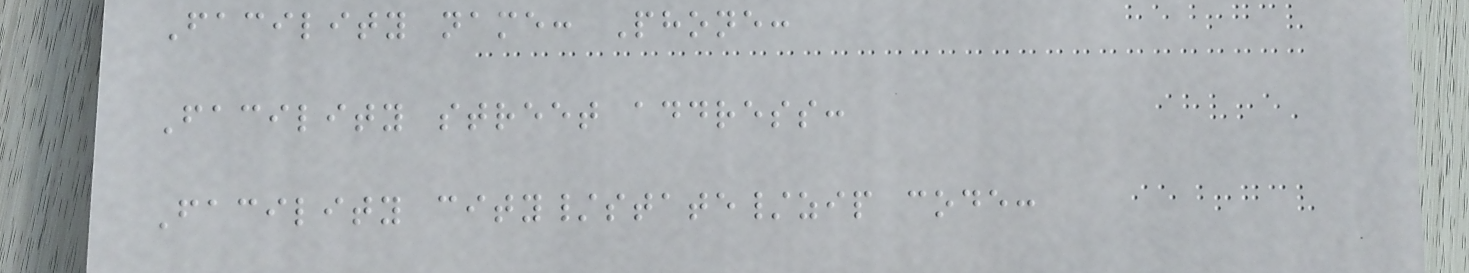Facility name: Phone:
Facility street address:
Facility city/state/zip code:
